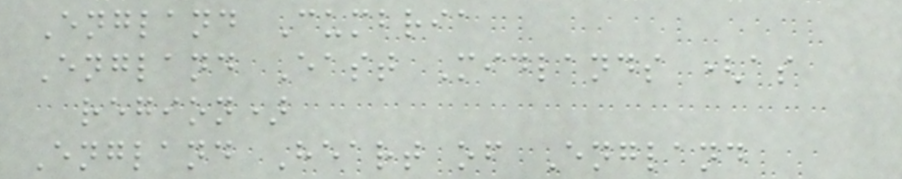England Cumbria
England East Midlands (as
region)
England Heart of England
